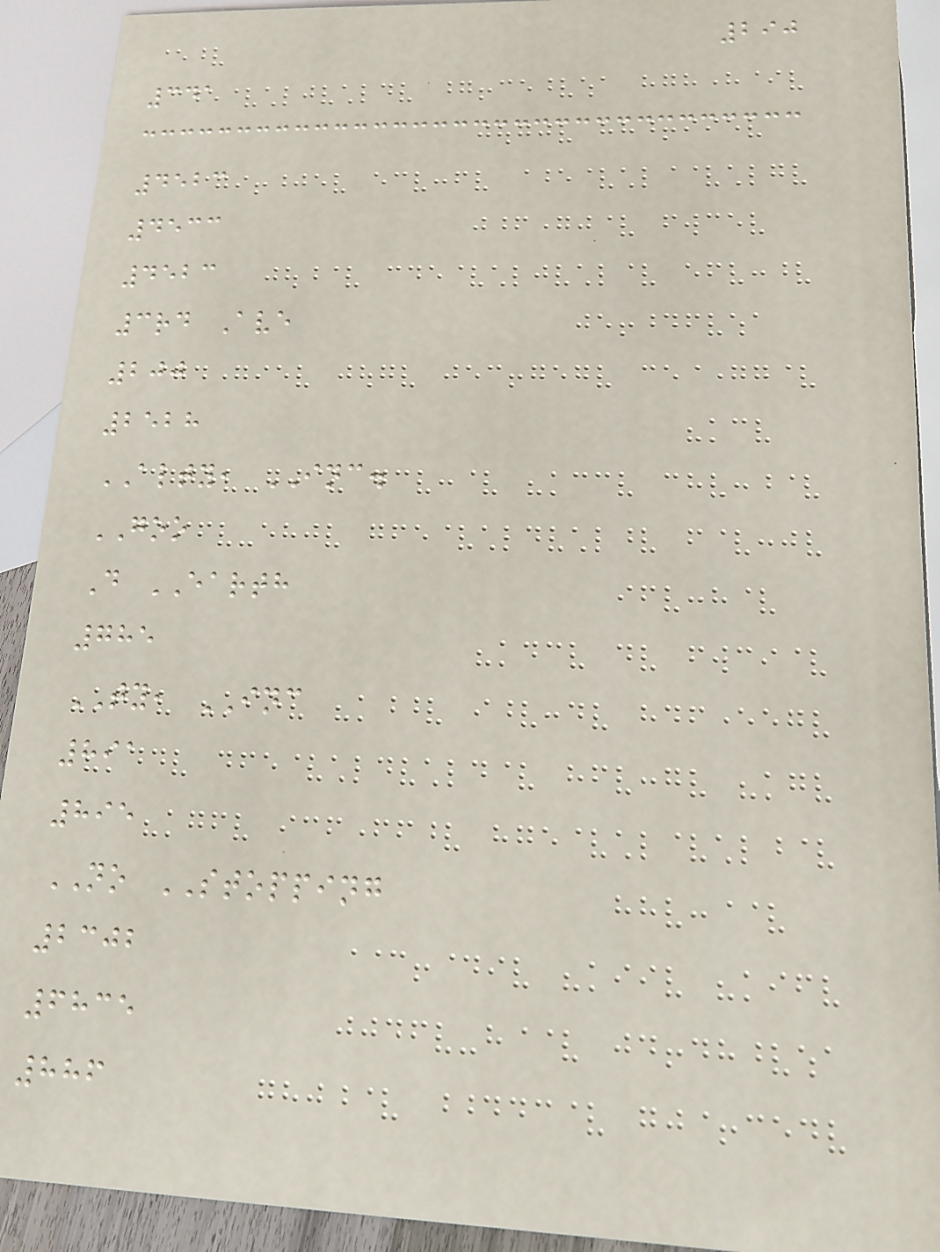290
341
4523
4533
4523
3rd Ave
200
2528
ALTY, INC.
GOO
D EARTH
785
TY, INC
891
895
NO STOPPING
2302
6835
886
